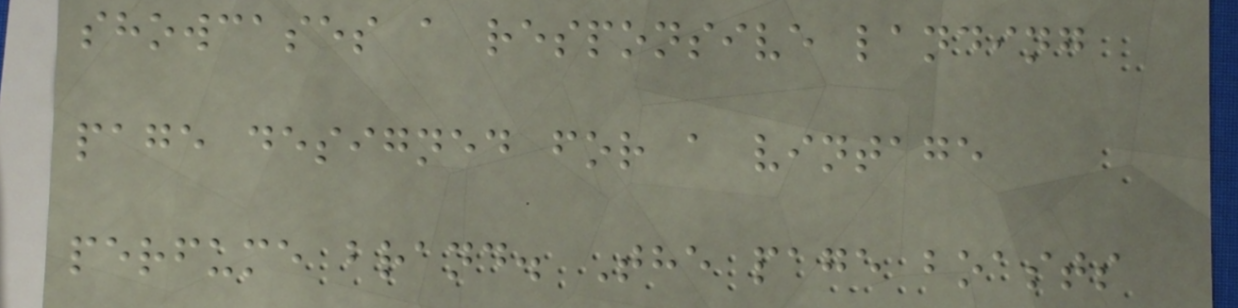showcases a responsive landing
page designed for a vintage
perfume brand. The page boasts
